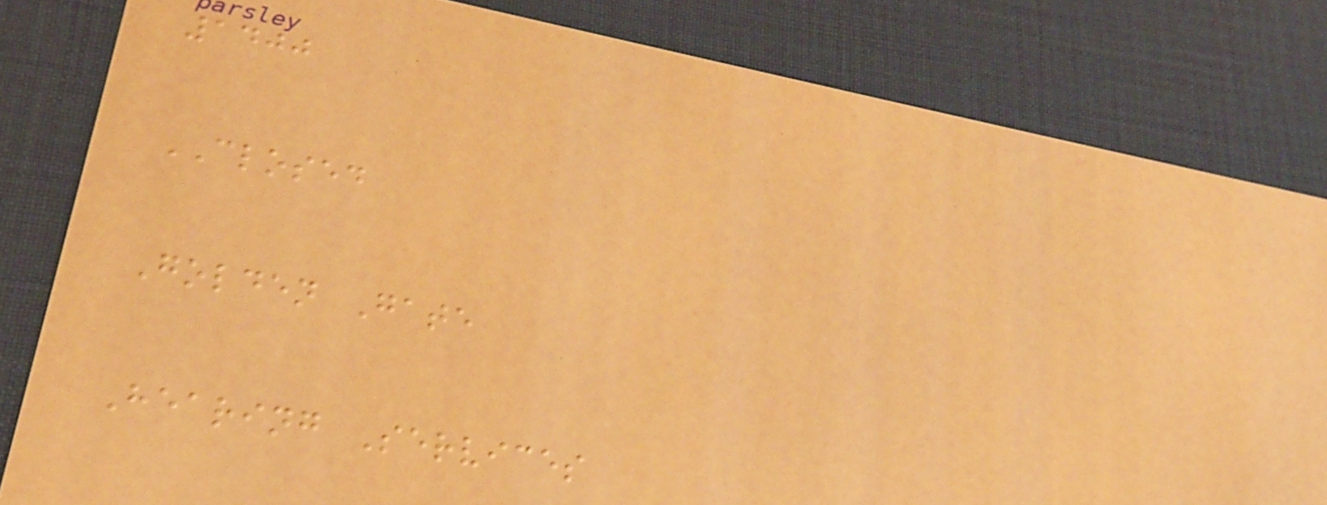1400
CLOSED
Golden Gate
Hearing Services
